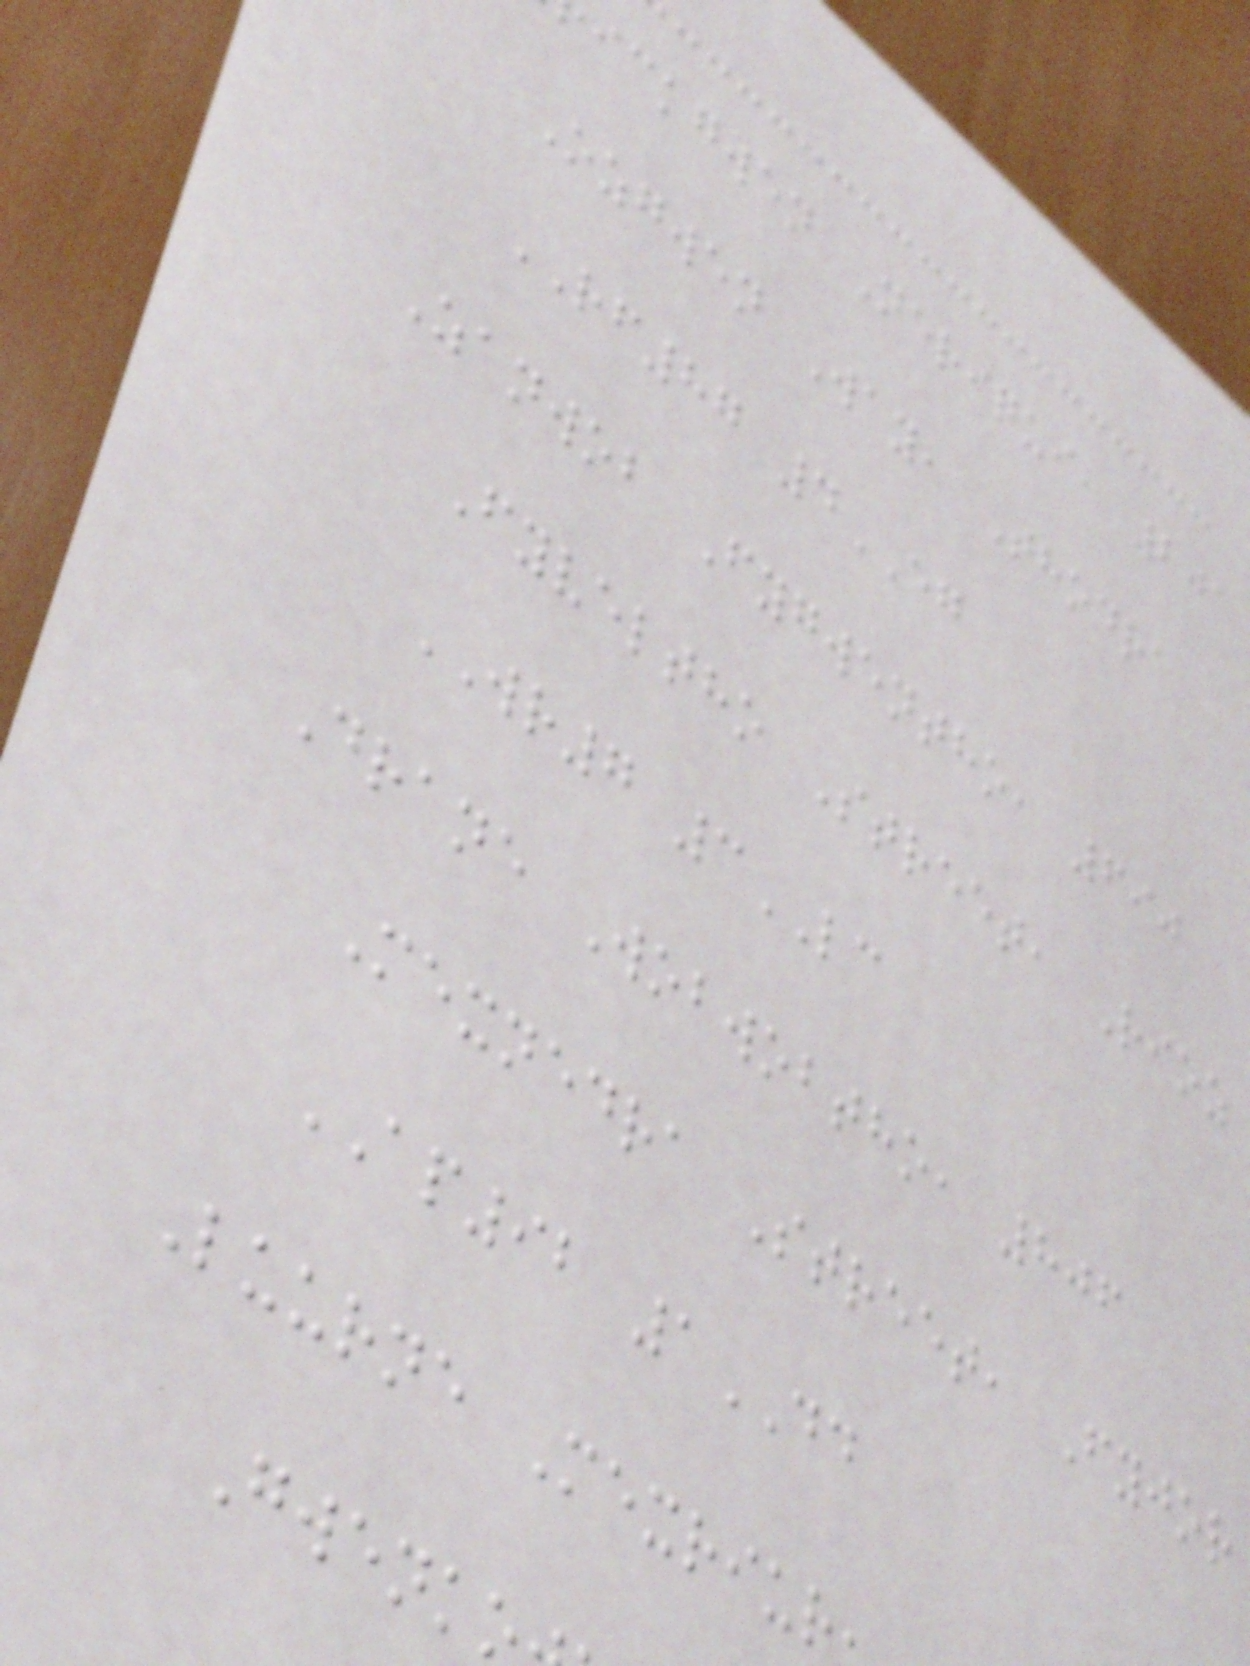ickgwen Neriqui, 201
Ozgwen Way, Thodra
RF87 4EG
Zanwob Fygwentho, 690
Fyveltho Street, Rioz
WR7 3LC
Drane Wobwobtho, 806
Mexnedra Street, Fyjor
AP92 1DD
Luurne Mexriur
Gwenk
